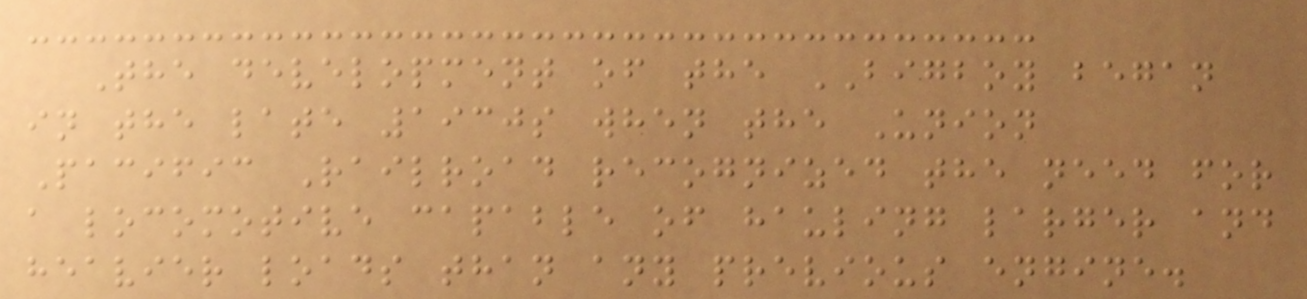The development of the BIGBOY began
in the late 1930s when the Union
Pacific Railroad recognized the need for
a locomotive capable of hauling larger and
heavier loads than any previous engine.
